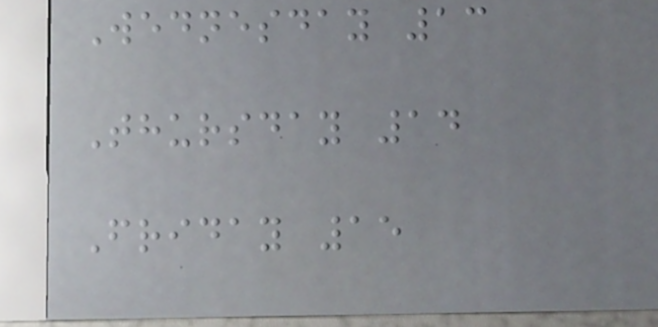Wednesday 13
Thursday 14
Friday 15
